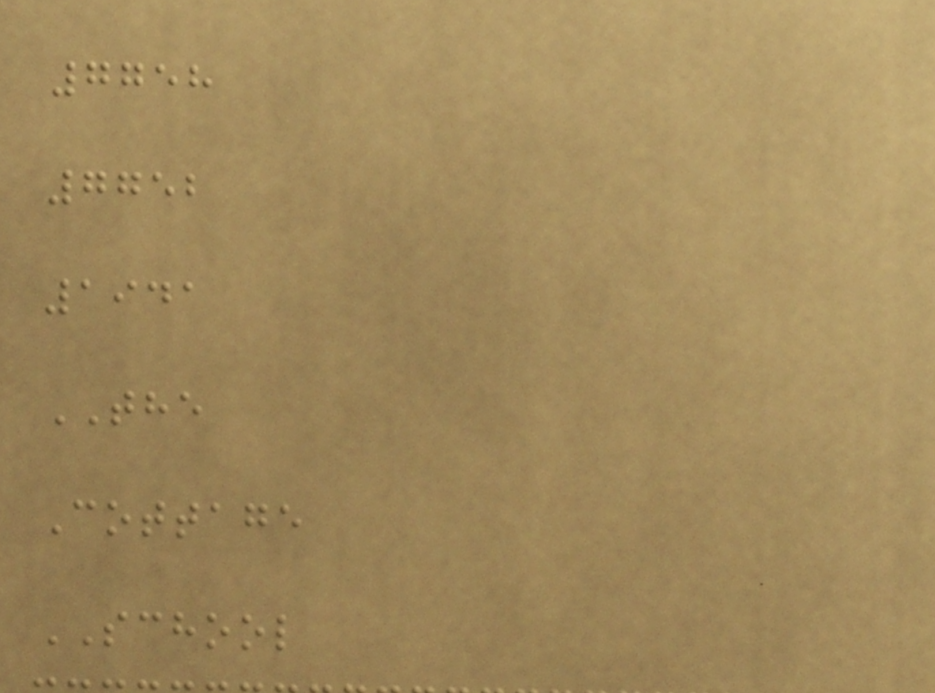7758
7752
1941
THE
Cottage
SCHOOL
